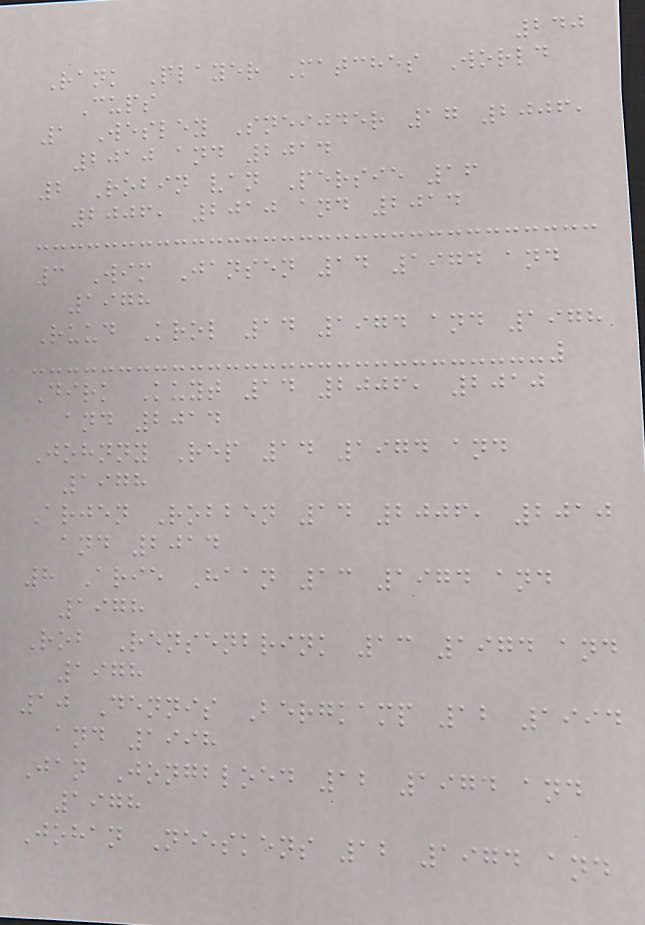240
Rank Player Matches World
Cups
1 Wesley Sneijder 17 2006,
2010 and 2014
2 Robin van Persie 16
2006, 2010 and 2014
3 Wim Jansen 14 1974 and
1978
Ruud Krol 14 1974 and 1978
Dirk Kuyt 14 2006, 2010
and 2014
Johnny Rep 14 1974 and
1978
Arjen Robben 14 2006, 2010
and 2014
8 Arie Haan 13 1974 and
1978
Rob Rensenbrink 13 1974 and
1978
10 Dennis Bergkamp 12 1994
and 1998
Jan Jongbloed 12 1974 and
1978
Johan Neeskens 12 1974 and
